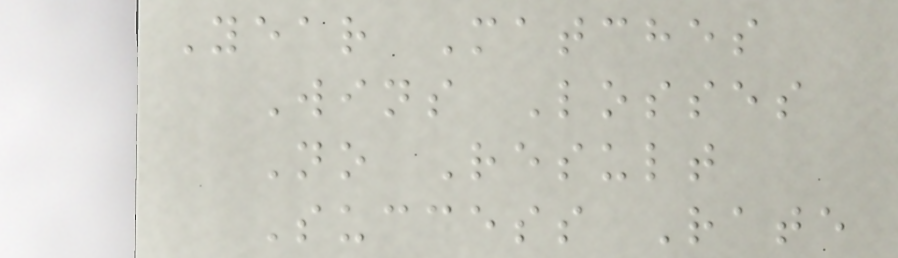Year Matches
Wins Losses
No Result
Success Rate
